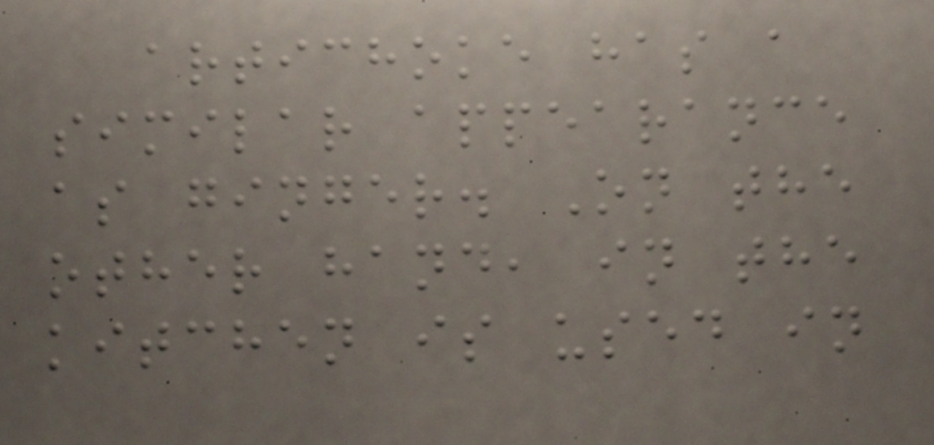artichoke has a
similar appearance
as ginger. On the
other hand, in the
kitchen is used in
